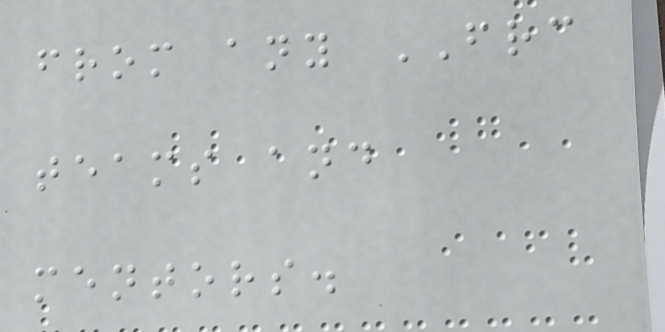from any FRC
teams and
mentors.
